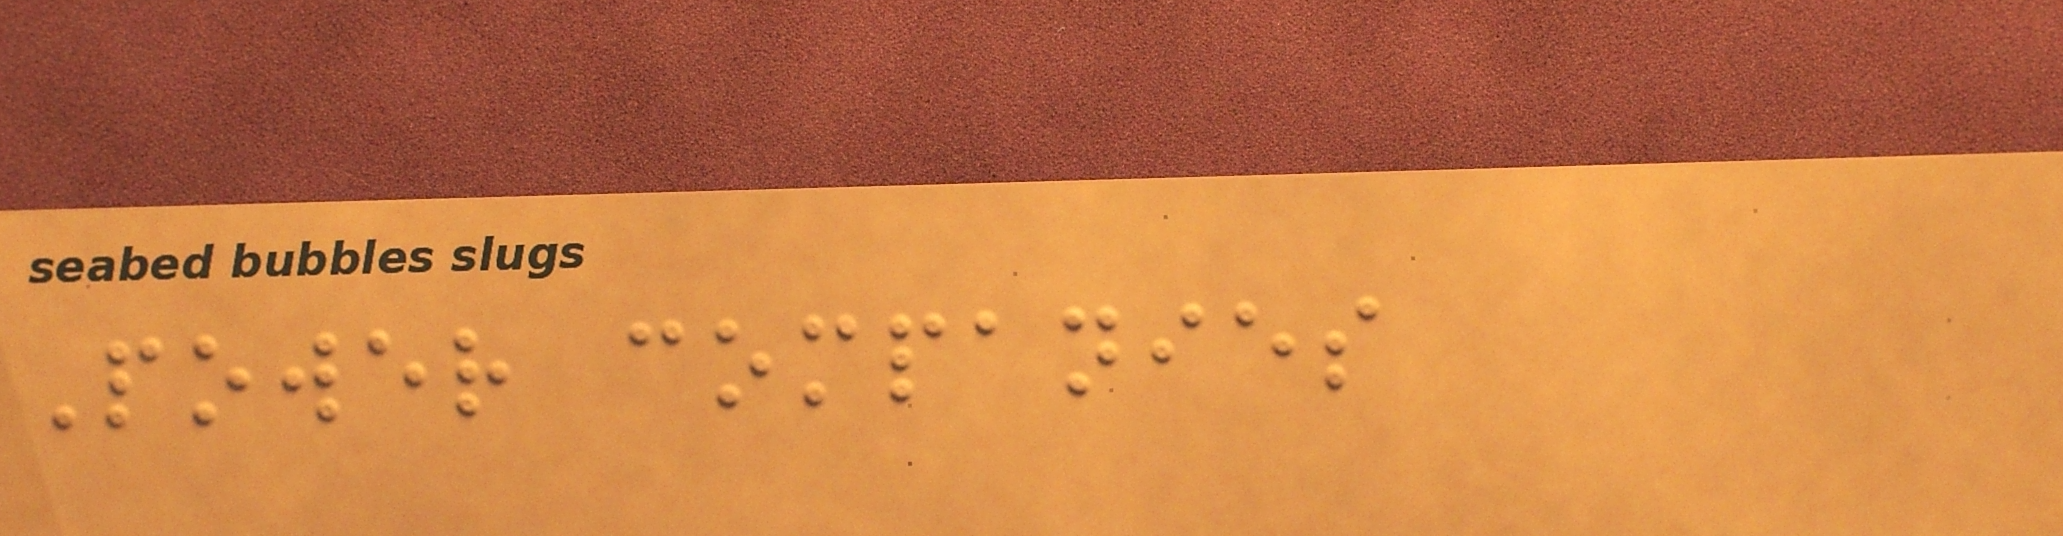Power companies
